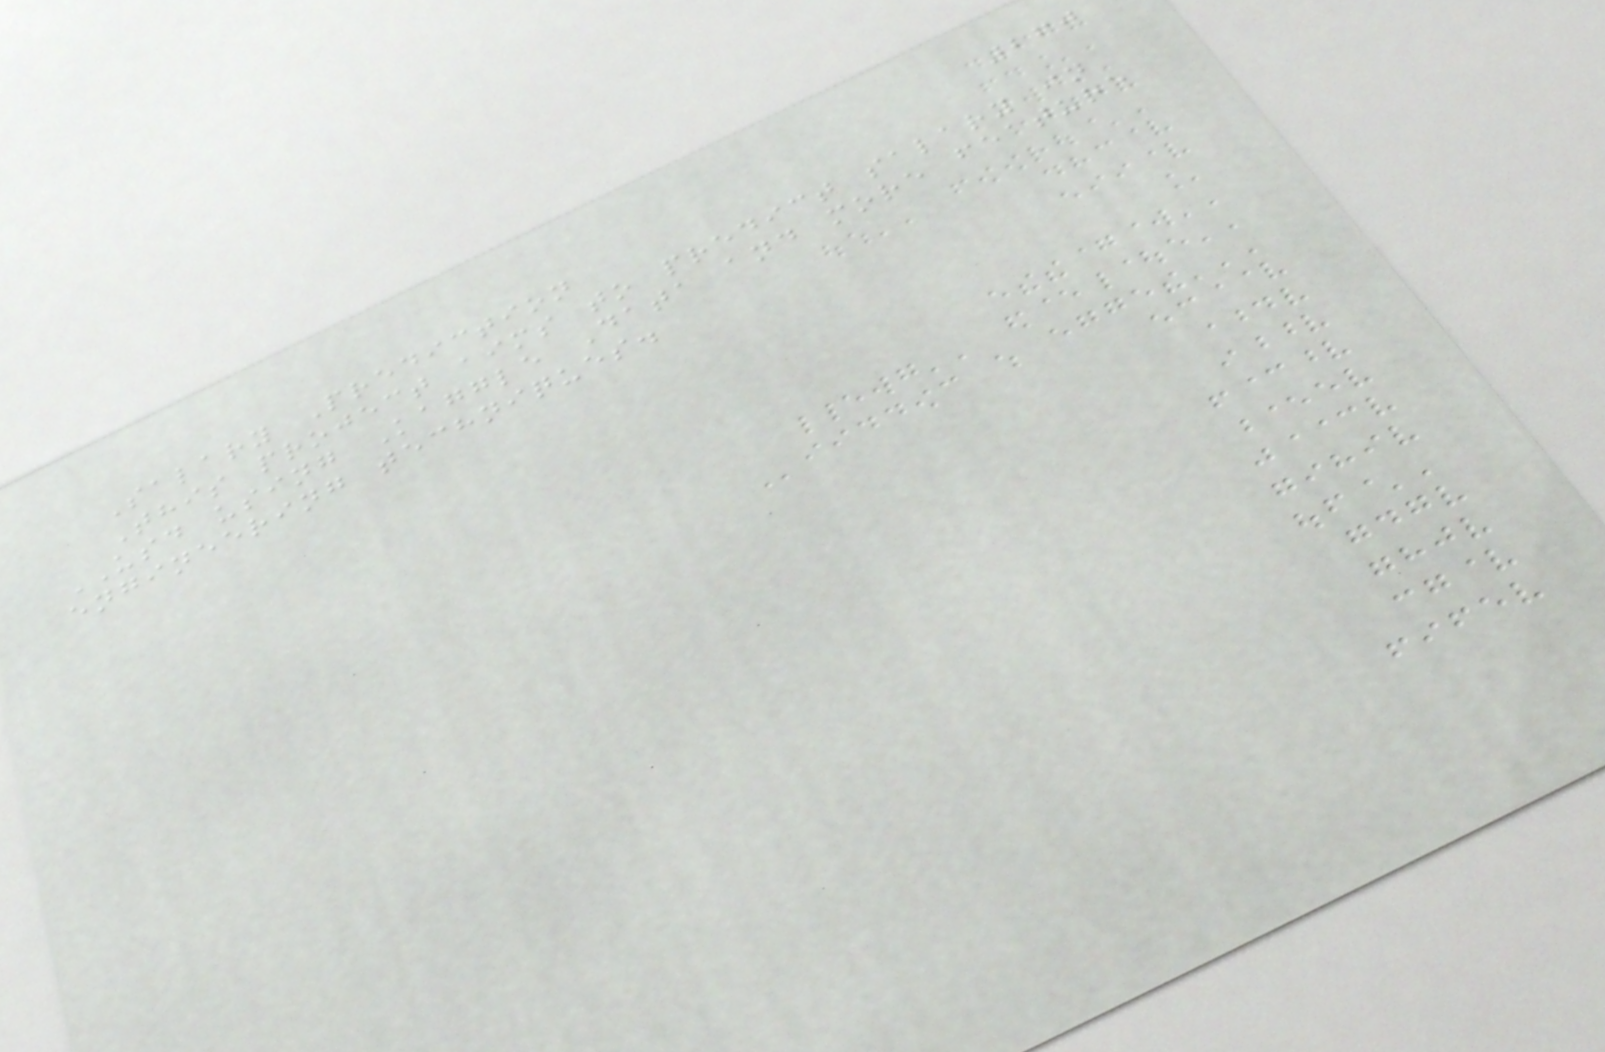260
Salary Prediction
This project aims to predict salary in
USD using Kaggle Data and more feature
engineering techniques.
